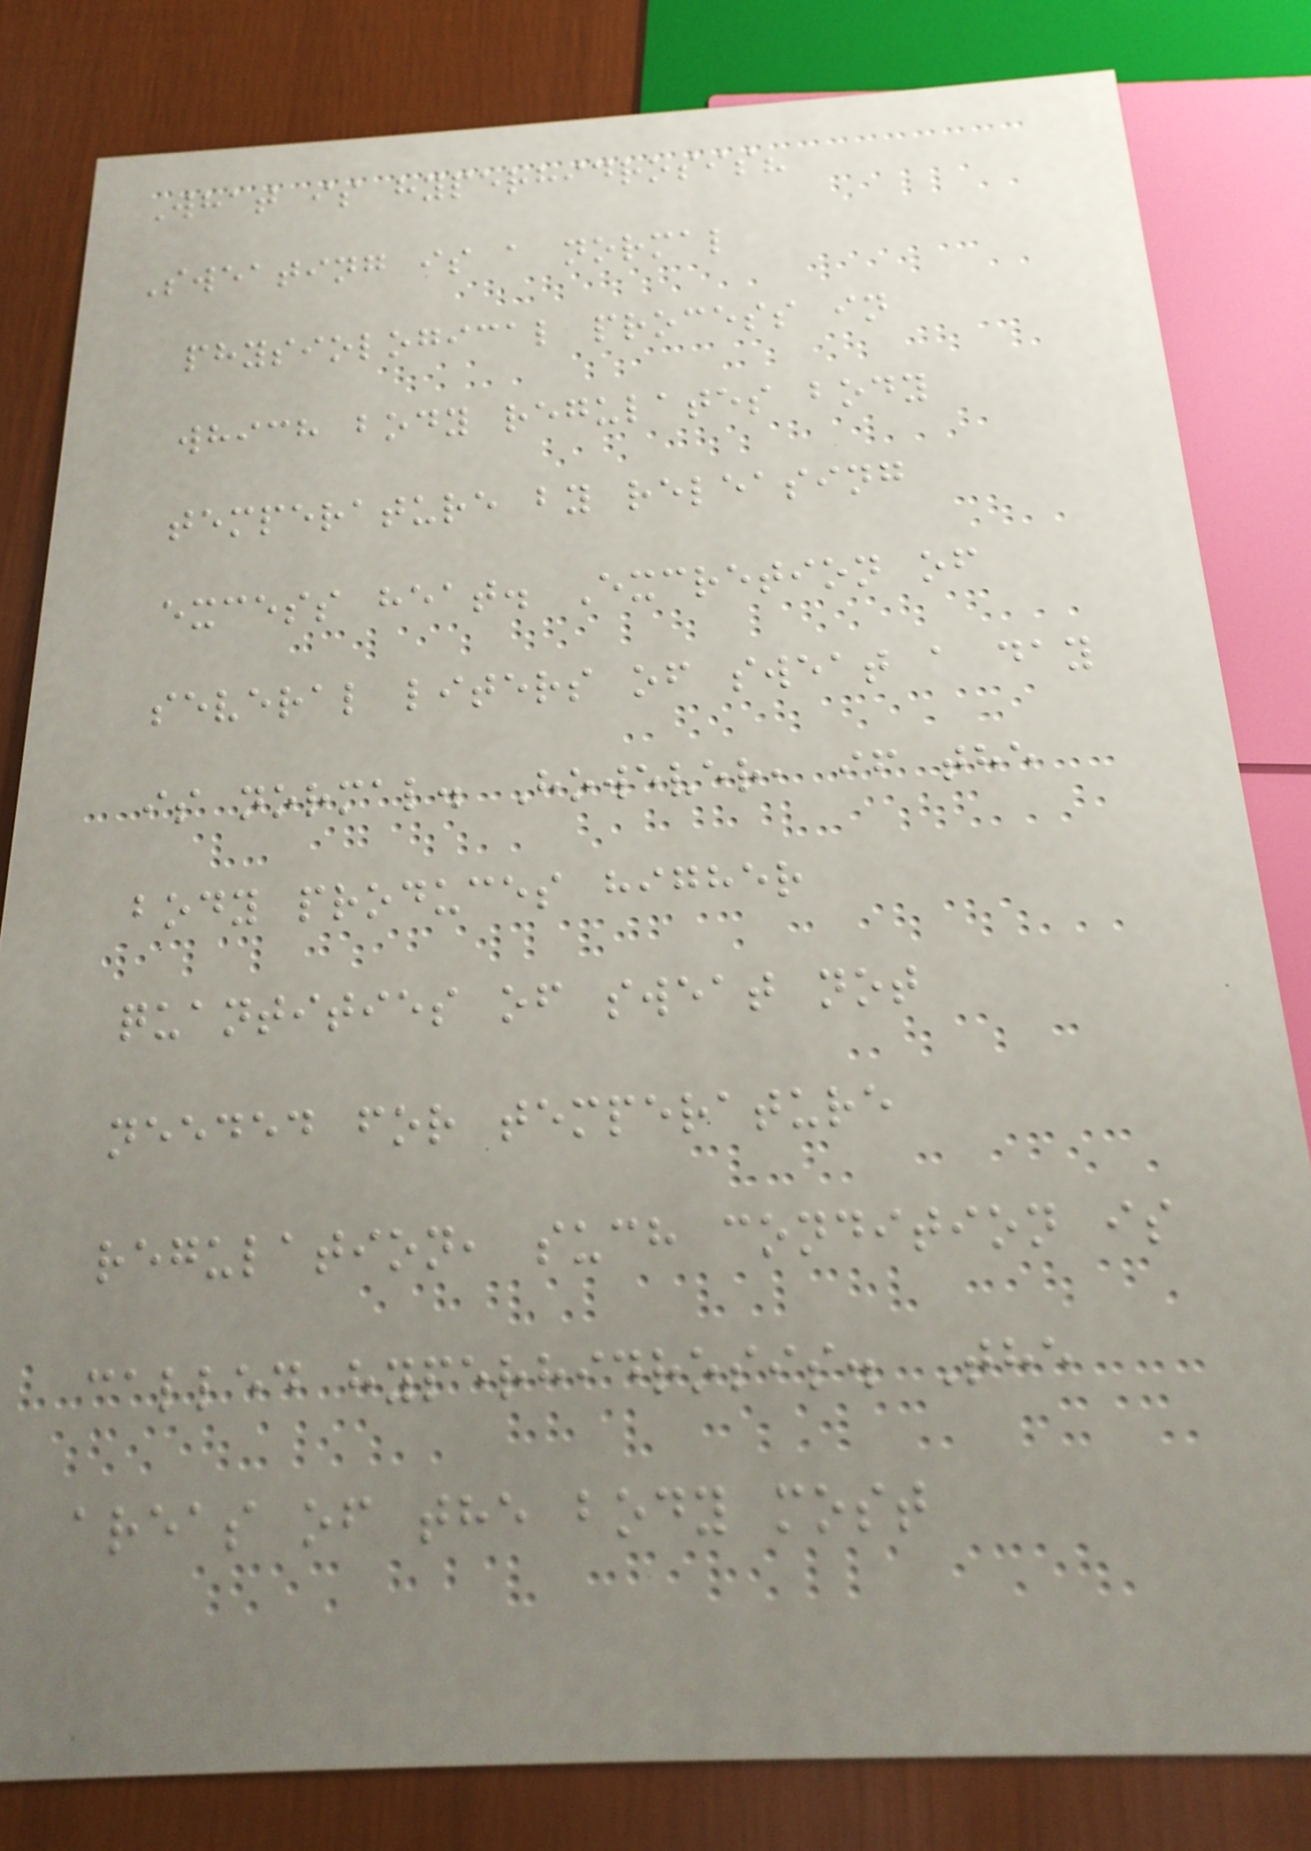What is hyperhidrosis?
Sweating is a normal
physiological process in
which body regulates body
temperature by releasing
excess heat. Excretion of
several liters of sweat a day
is normal. However, if the
body produces higher
quantities of sweat not
needed for temperature
regulation, such condition is
called hyperhidrosis. The
areas of the body most
